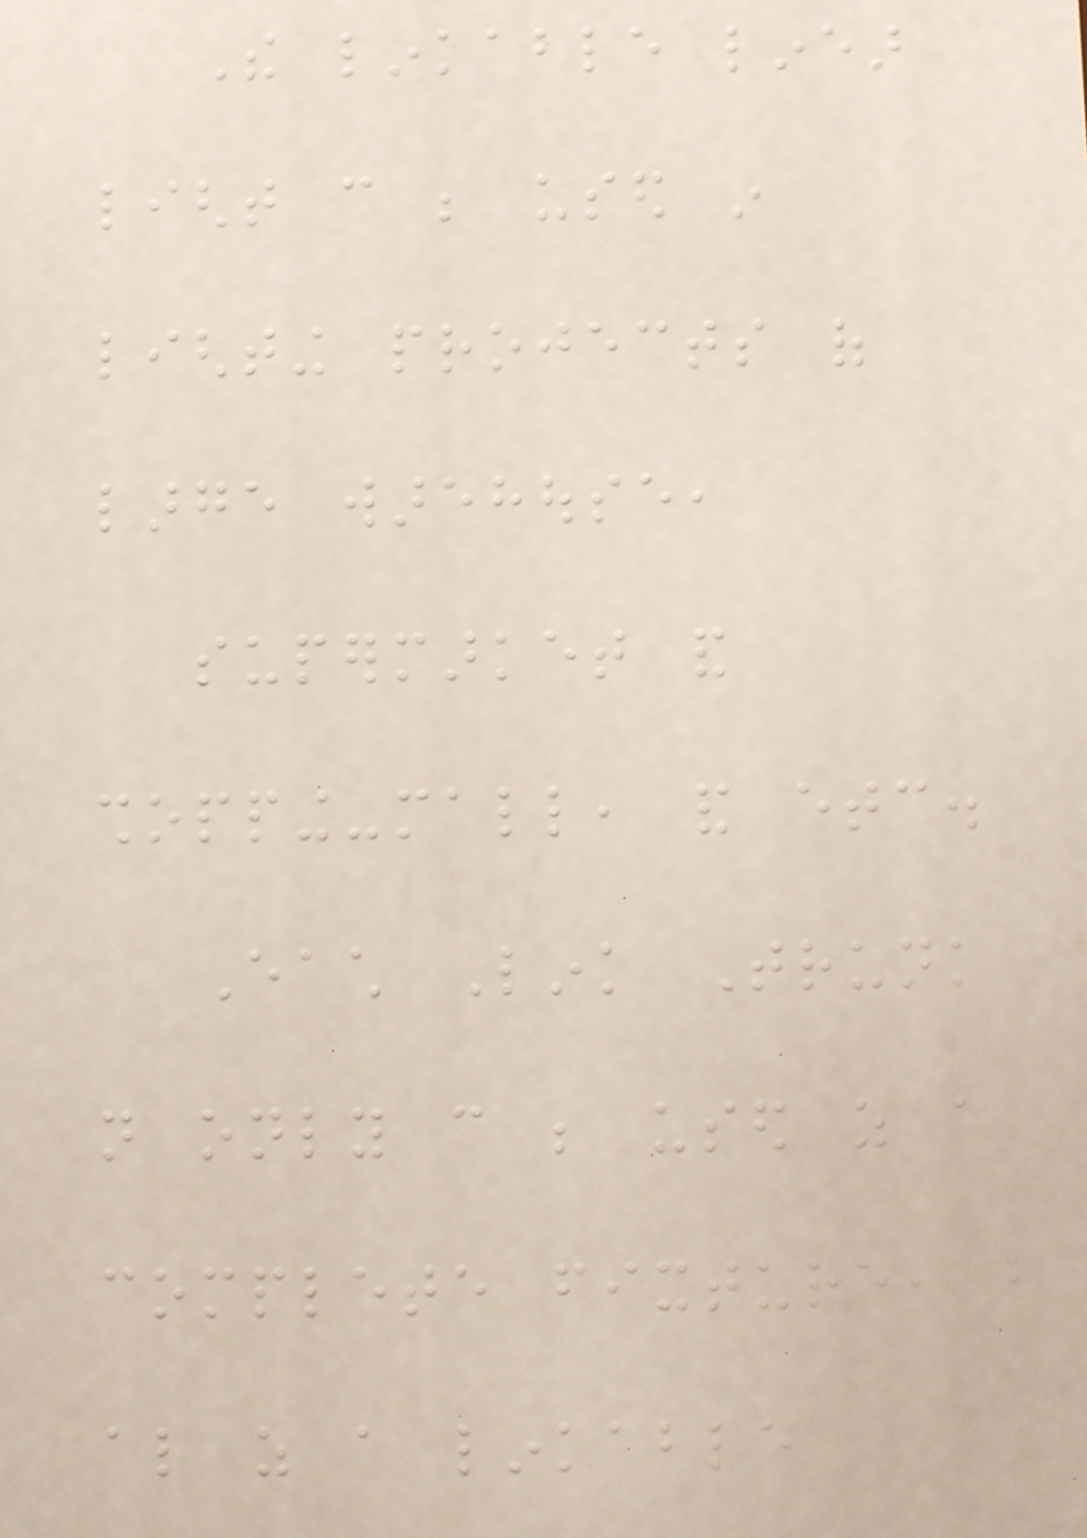The linkable linear
light can be used in
lighting projects of
large warehouse,
supermarket and
shopping-mall, and etc.
Each Link Trunk
not only can be used as a
complete fixture, but
also as a linkable
